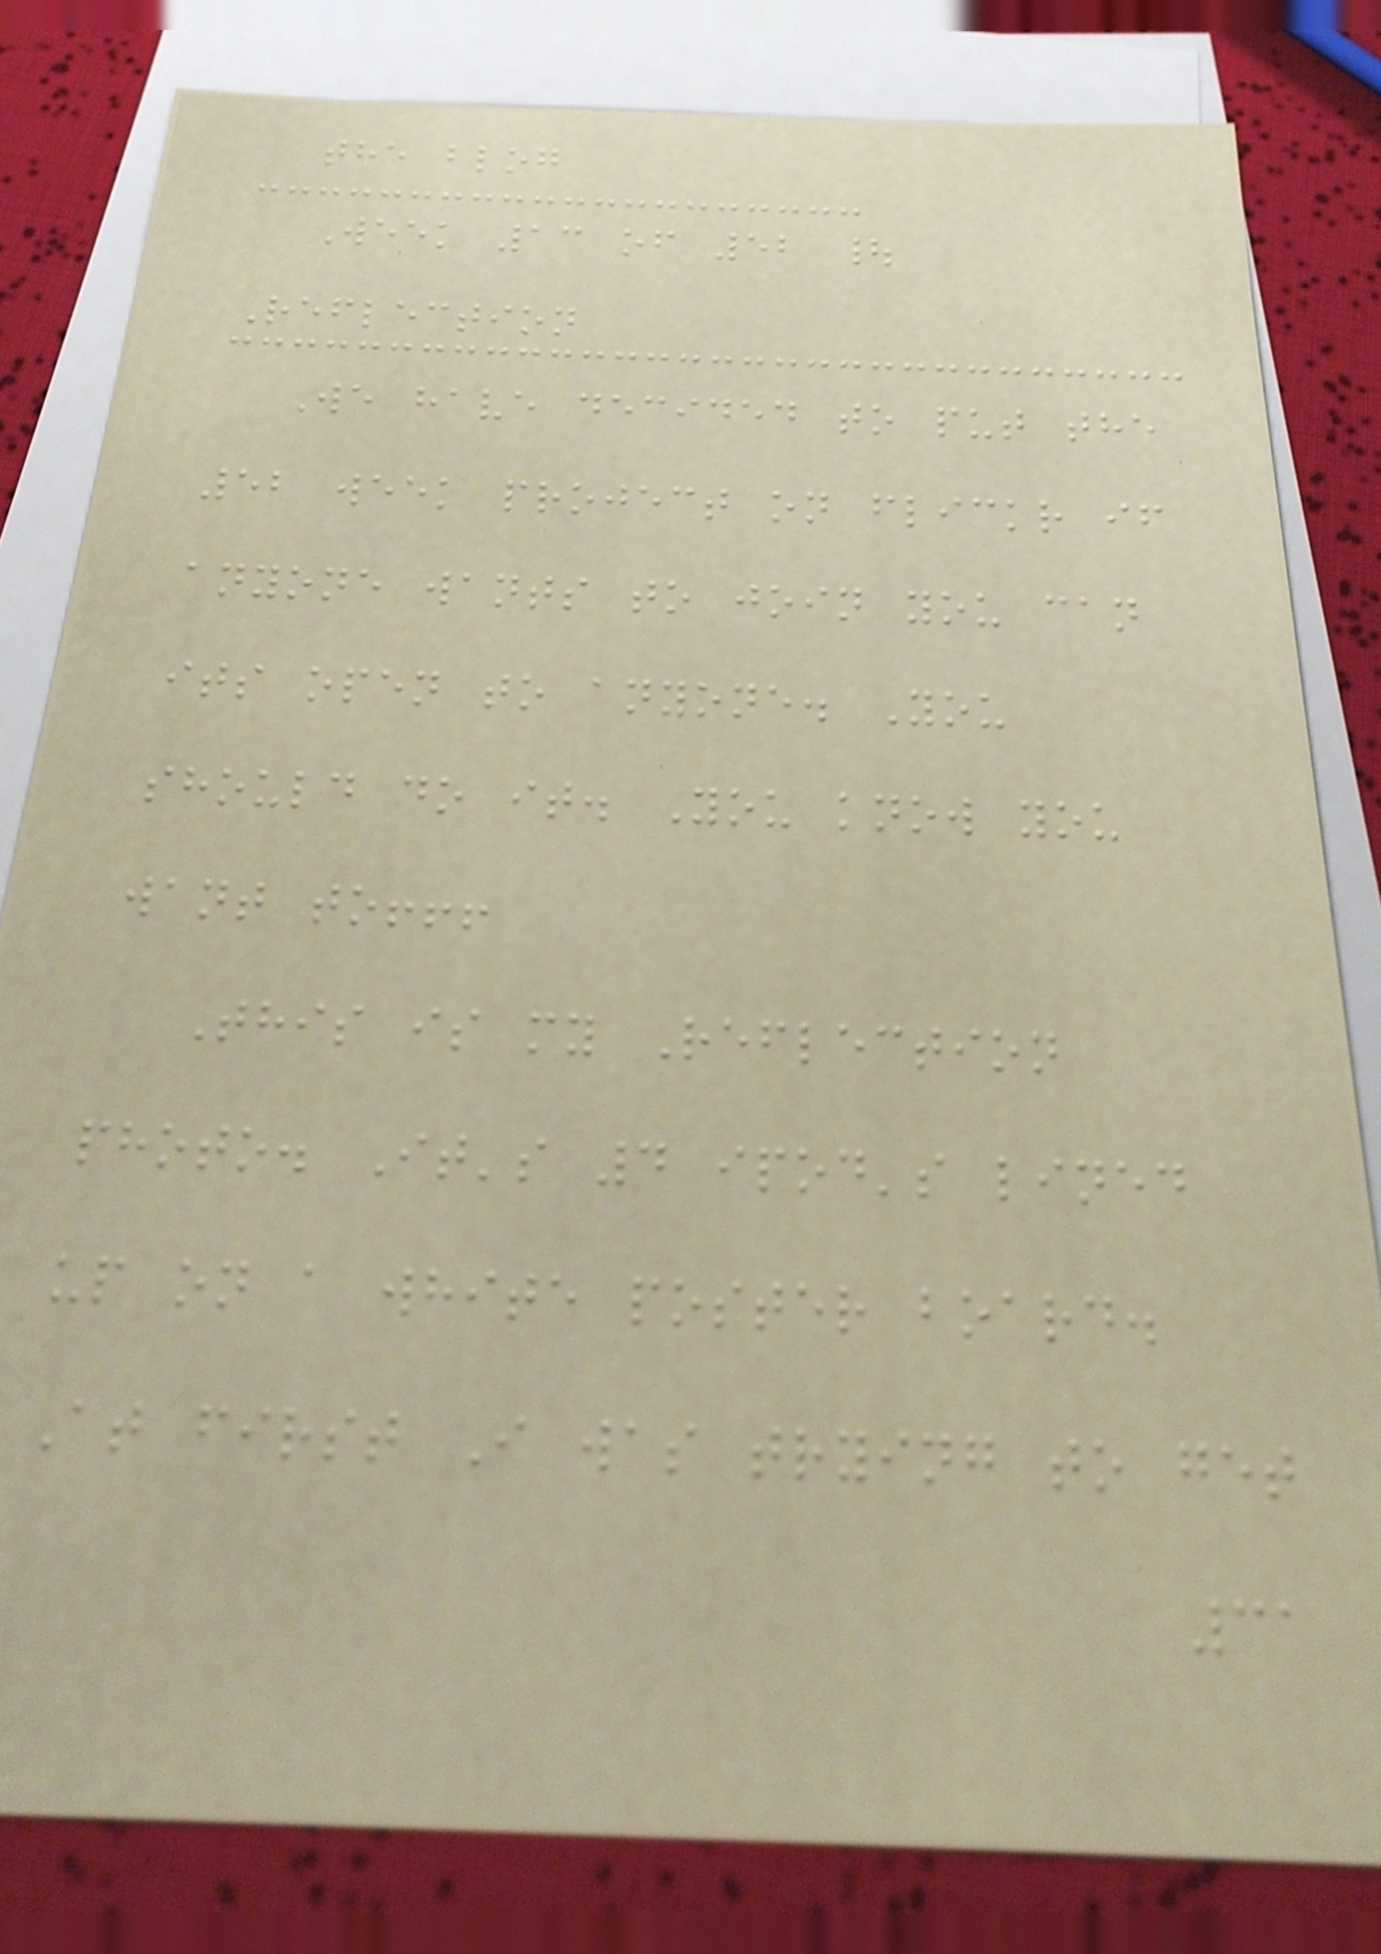the blog
Week 13 of 52 |
Reflection
We have decided to put the
52 week project on flickr if
anyone wants to join you can
its open to anyone. You
should do it. You know you
want to!!!
This is my Reflection
photo. It's 4 ipod's lined
up on a white poster board.
At first I was trying to get
31
